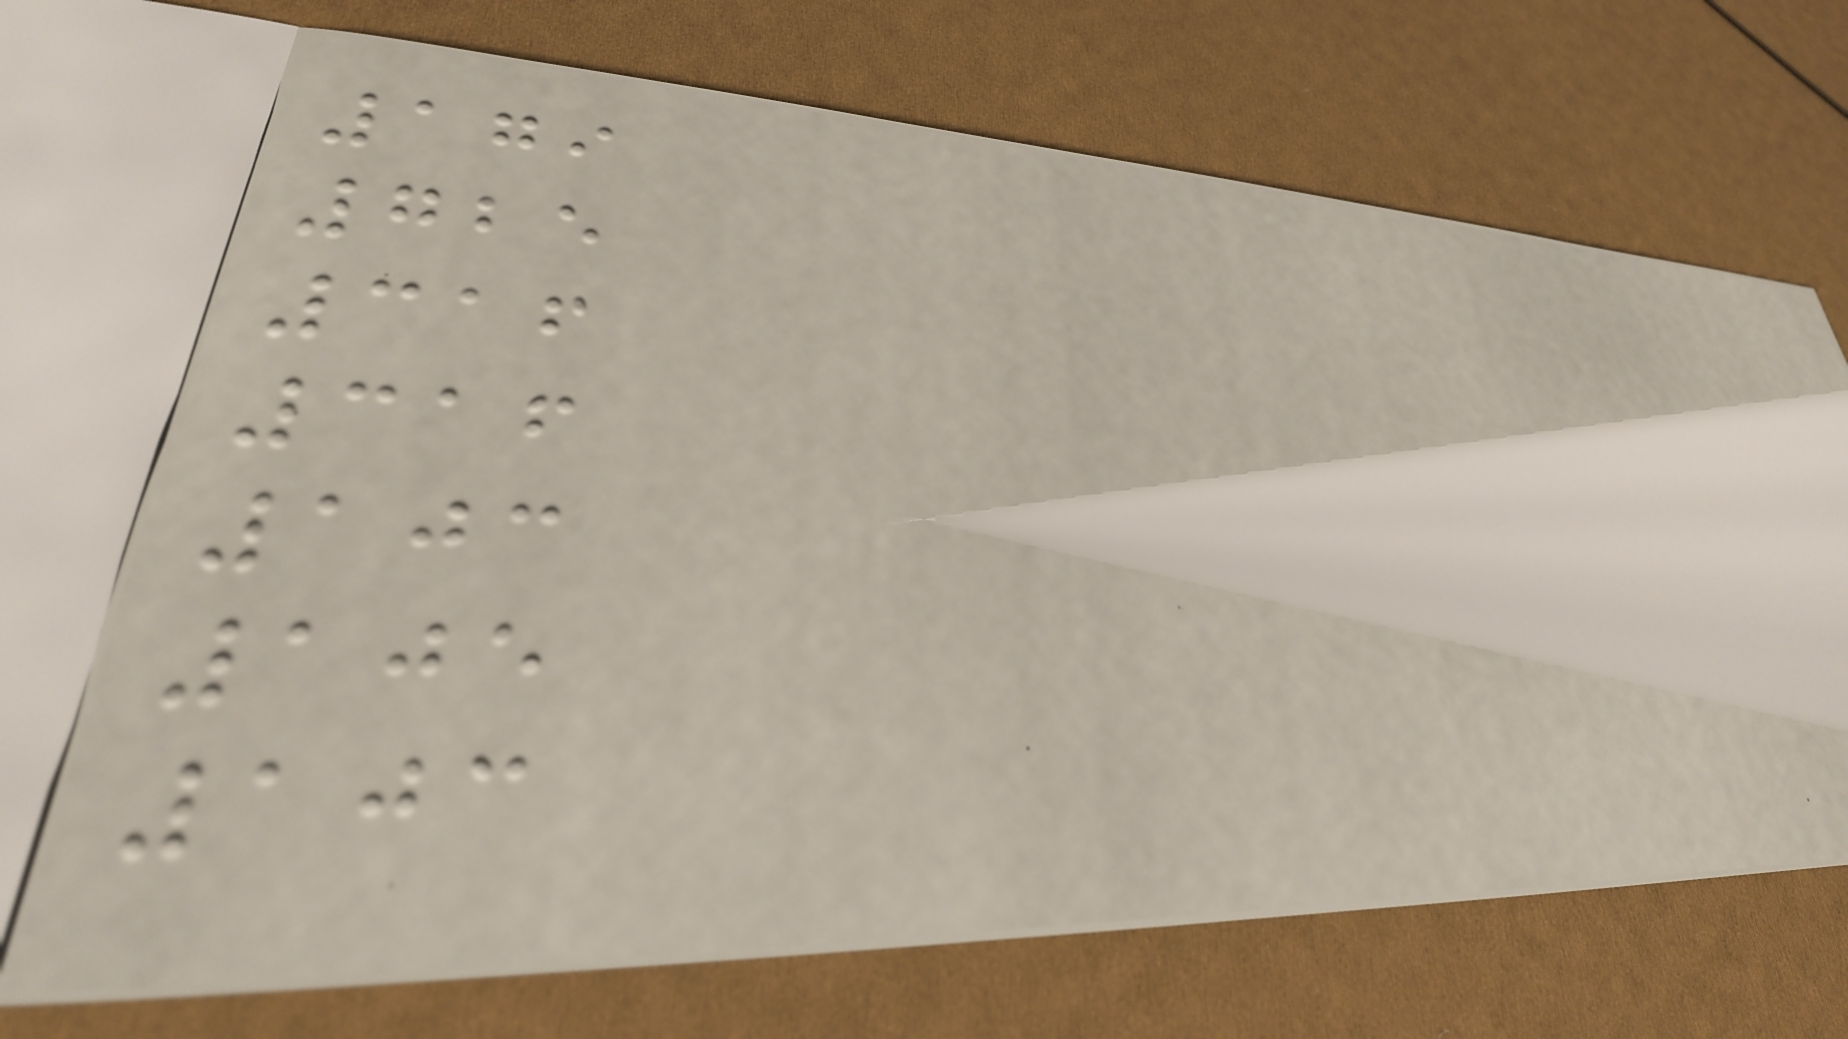179
725
316
316
103
105
103
